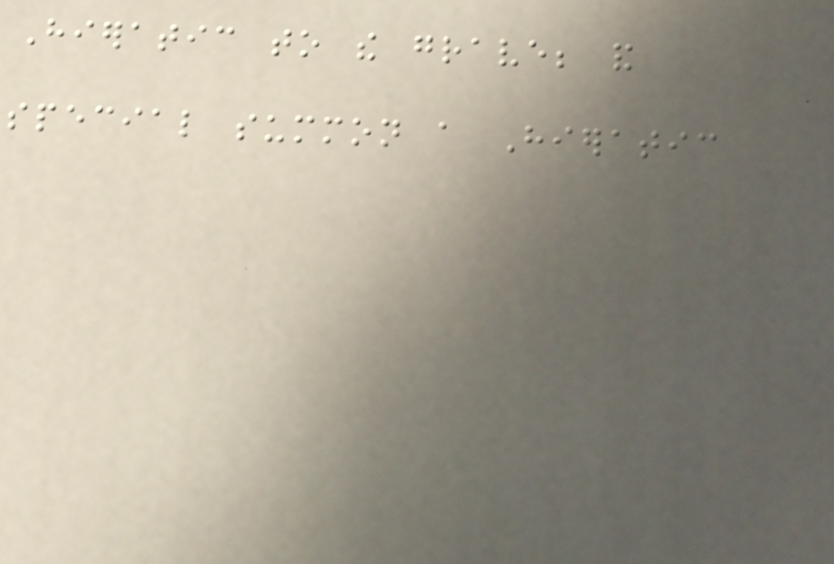Hieratic to the grave; and
special summon a Hieratic
